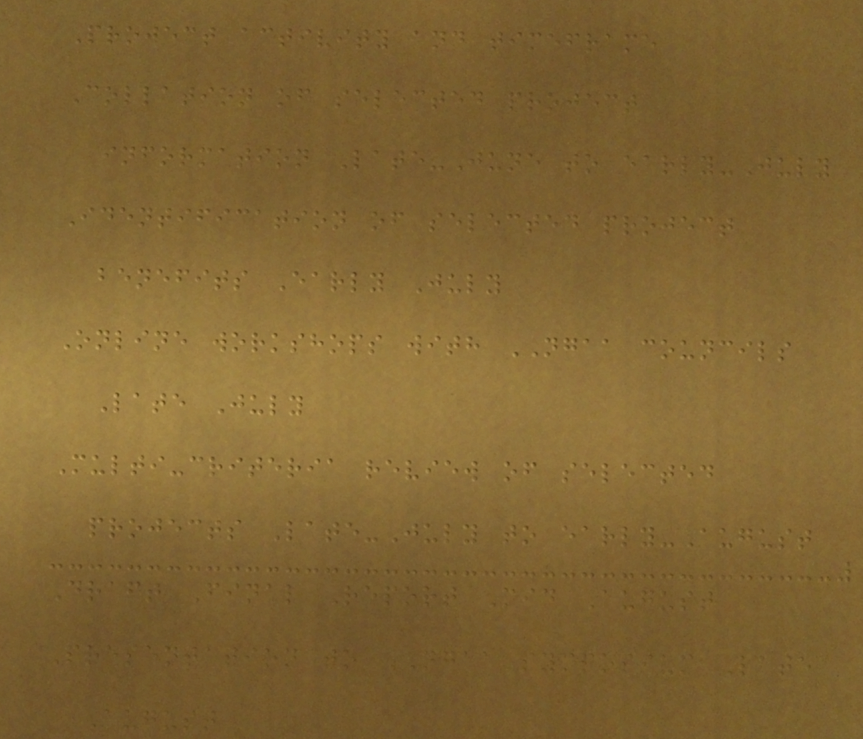Project activity and timeframe
Collation of selected project
information Late-June to early-July
Identification of selected project
benefits Early July
Online workshops with NGAA councils
Late July
Multi-criteria review of selected
projects Late-July to early-August
Draft Final Report Mid August
Presentation to NGAA symposium Late
August
